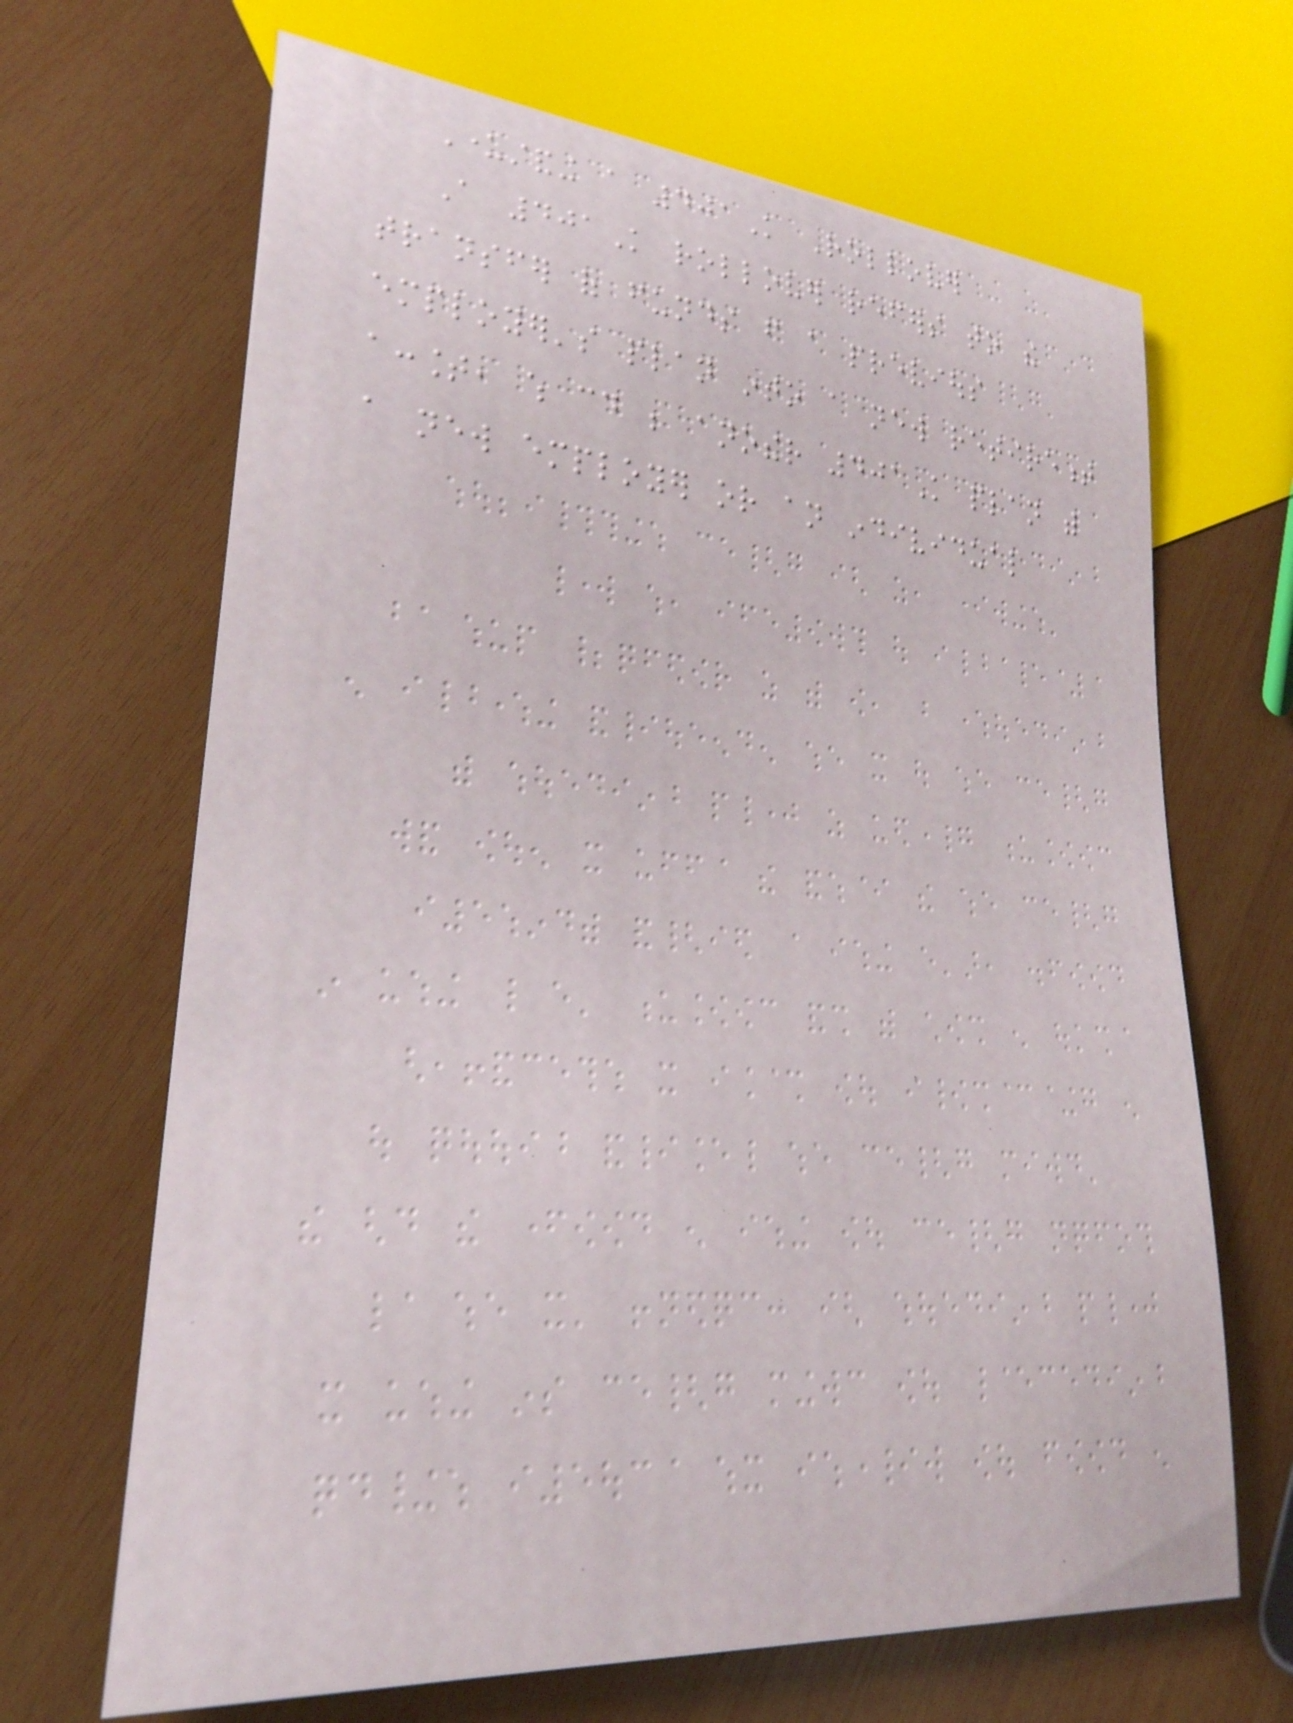Understanding a 401K Rollover
A 401K rollover refers to the
transfer of funds from a previous
employer's plan into a new retirement
account, which could be another 401K plan with
a new employer or an individual
